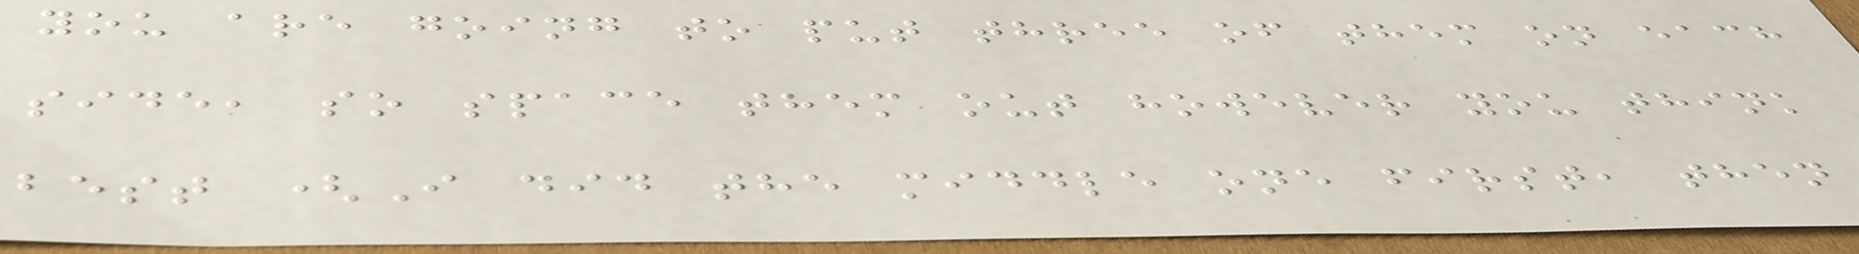you are going to put three of them on each
side, so space them out however you think
best (I did the middle one first, then
